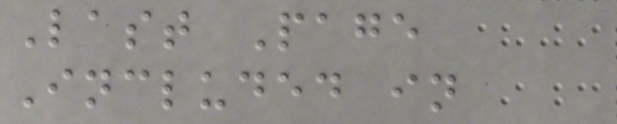Last Page
Included in
